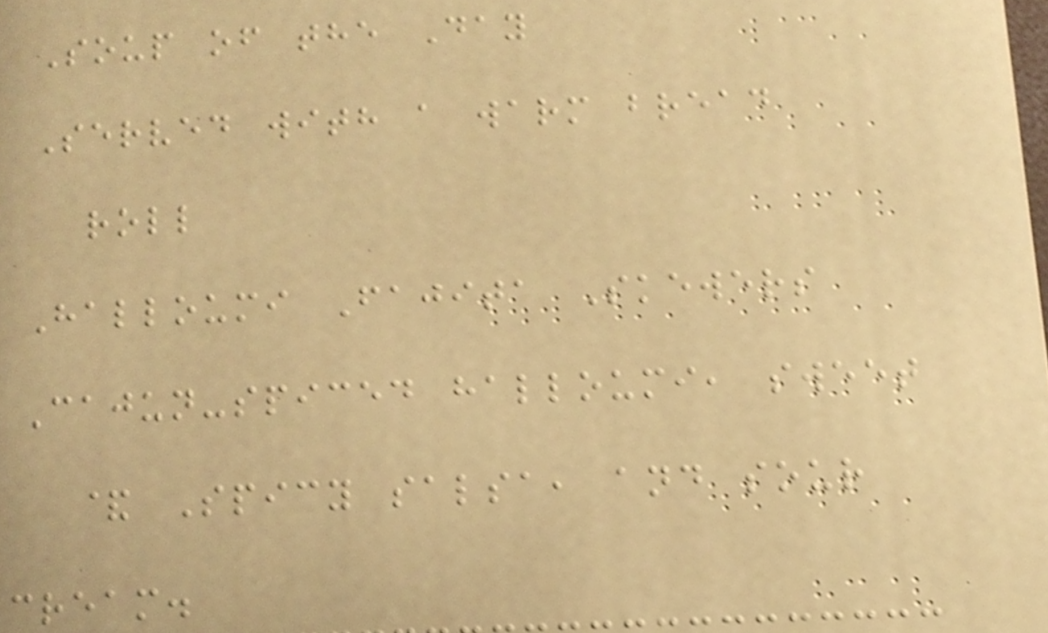Soup of the Day
Served with a warm bread
roll
Halloumi Fajita Skewers
Cajun-spiced halloumi, sweet
& Spicy salsa, and sour
cream.
